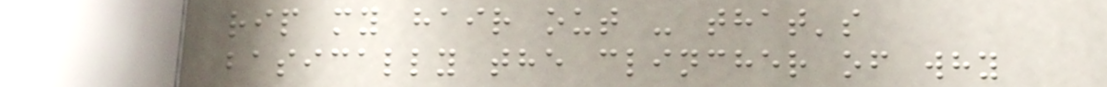rip my hair out - that's
basically the clincher of why
